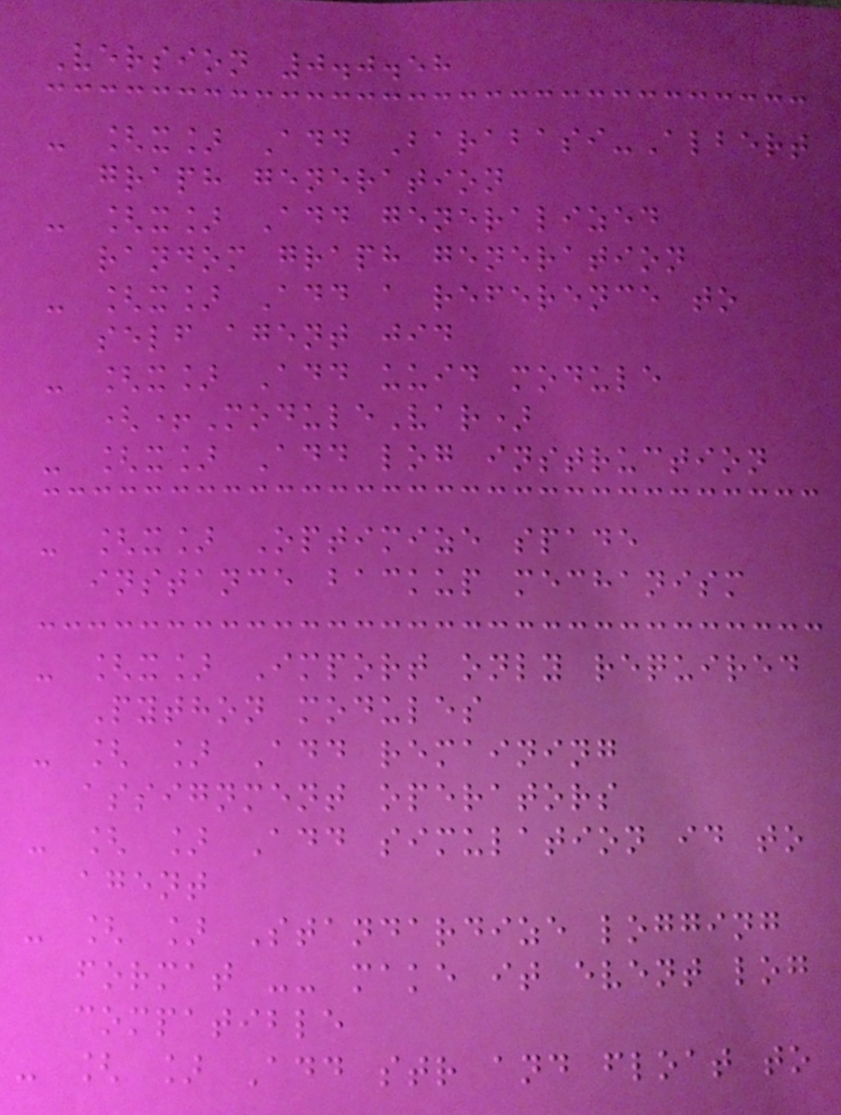Version 0.0.58
- [x] Add Barabasi-Albert
graph generation
- [x] Add generalized
random graph generation
- [x] Add a reference to
self agent jid
- [x] Add uuid module
(+ModuleVar)
- [x] Add log instruction
- [x] Optimize spade
instance backup mechanism
- [x] Import only required
Python modules
- [ ] Add remaining
assignment operators
- [ ] Add simulation id to
agent
- [ ] Standardize logging
format -- make it event log
compatible
- [ ] Add str and float to
